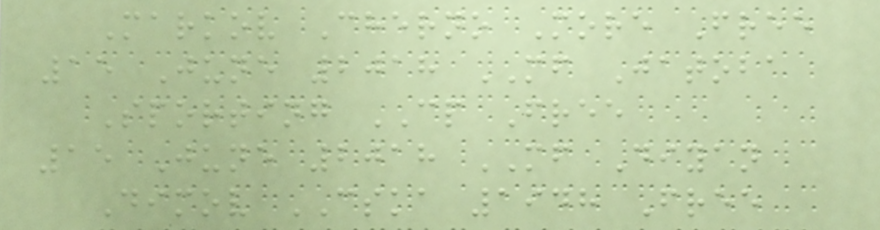Markov Cherno More Free
15 June 2018 MF Jatoba
Sporting CP Free
15 June 2018 MF Diyan
Dimov CSKA 1948 Free
